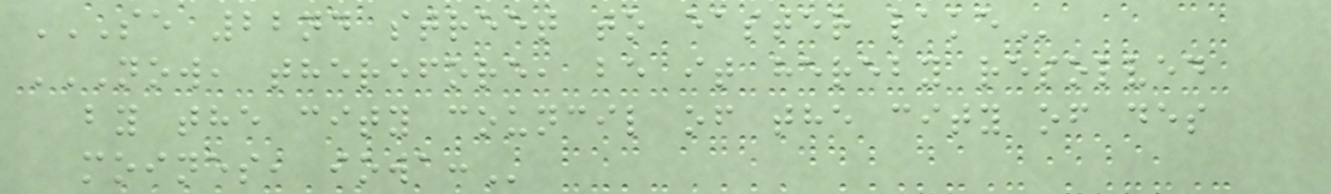SE 22ND STREET TO EASTER LAKE
NOW, THEREFORE, BE IT HEREBY RESOLVED
BY THE CITY COUNCIL OF THE CITY OF DES
MOINES, IOWA:
